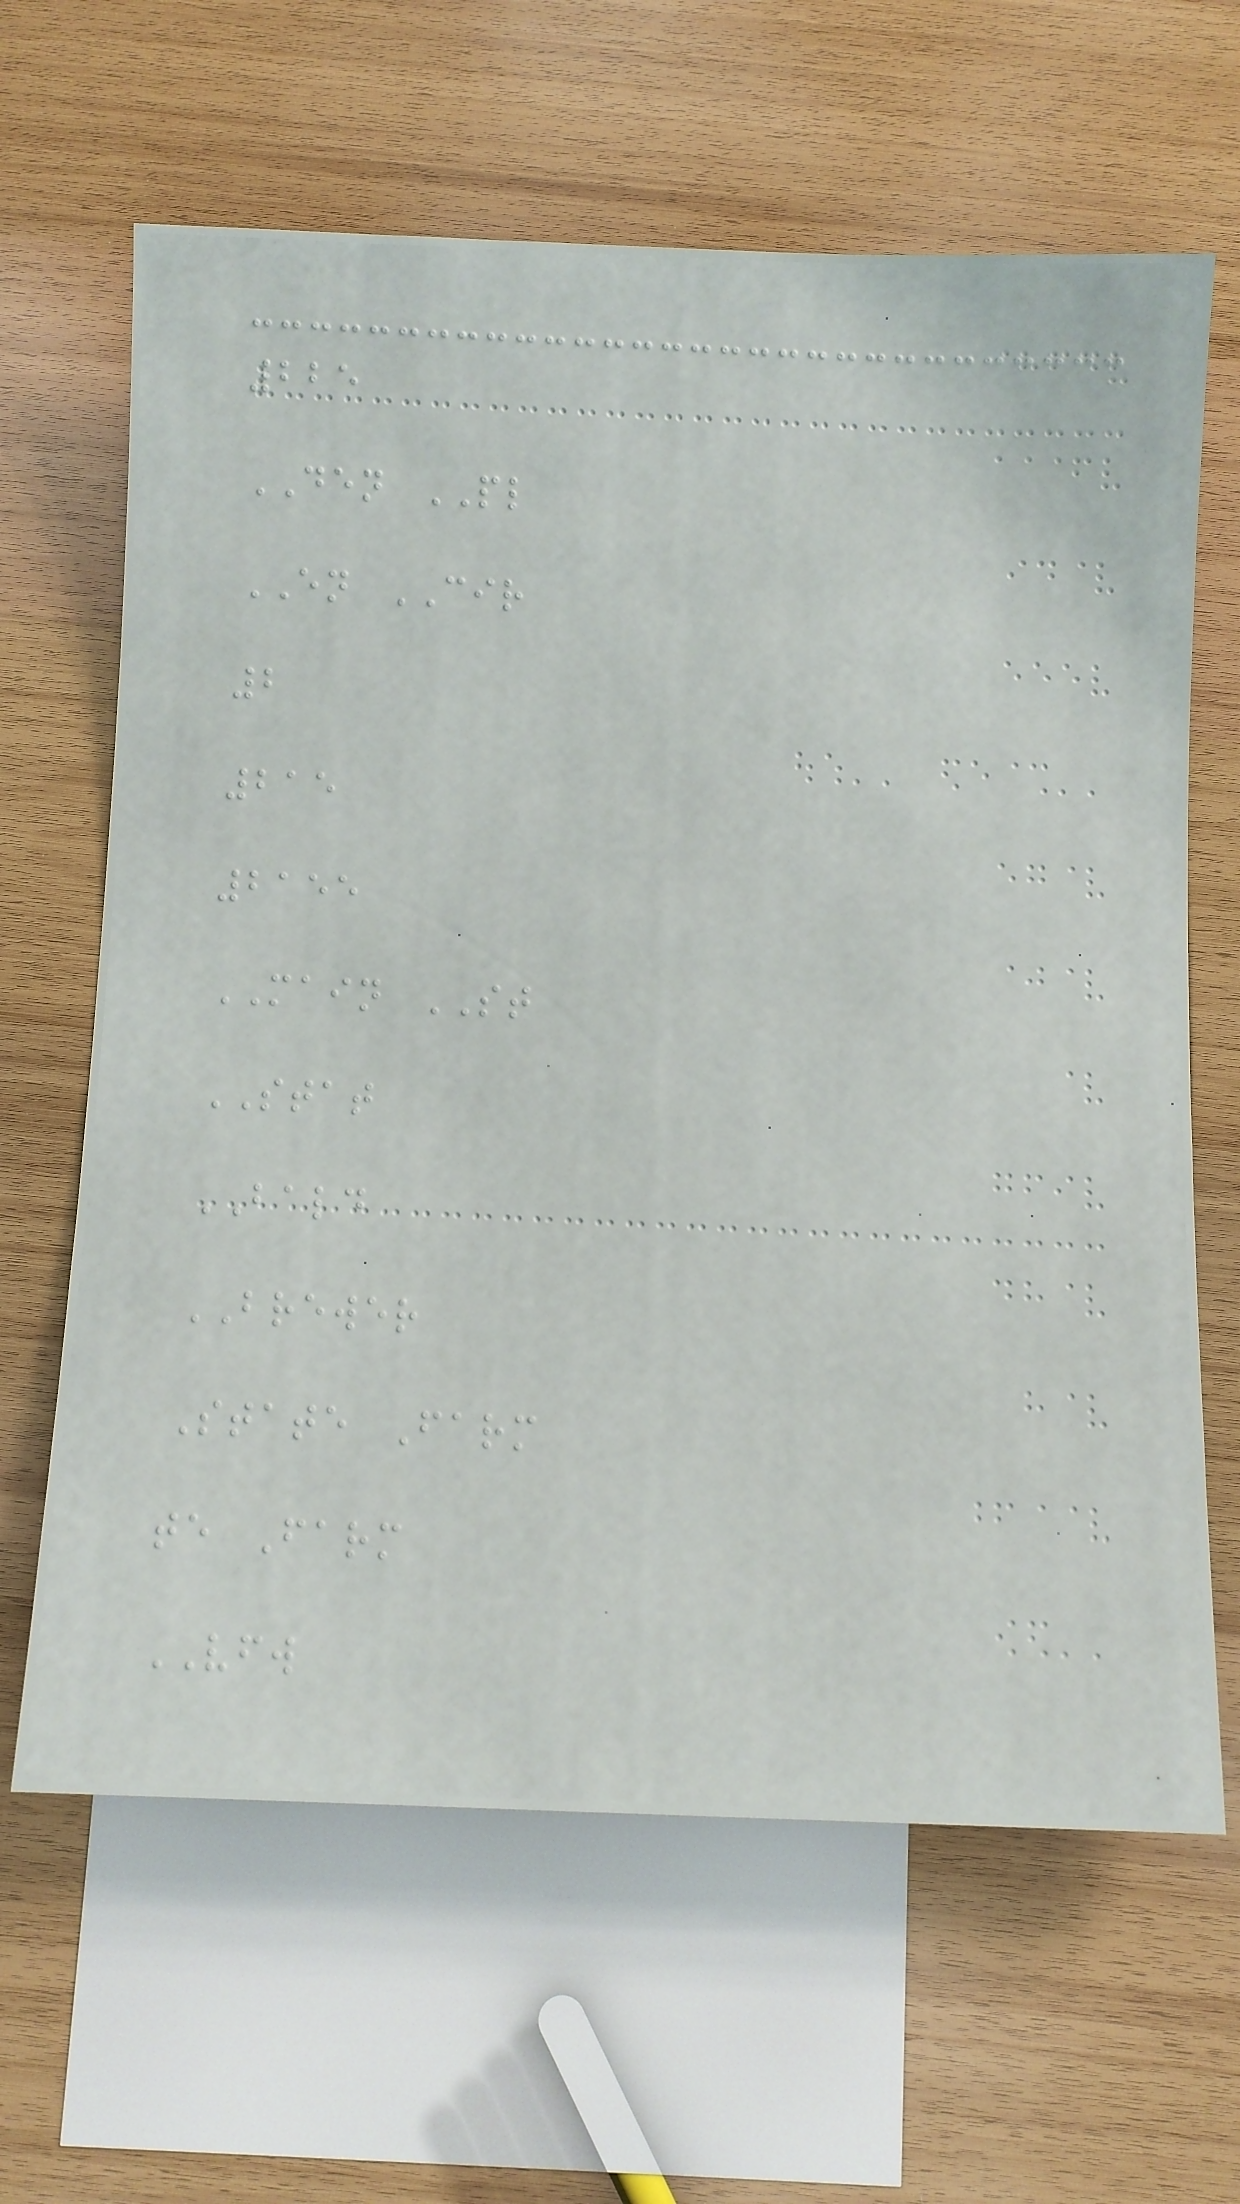225
DEN PL
EN CIR
2
215
2155
MAIN ST
STAT
BALD
BREWER
State Farm
te Farm
VFW
